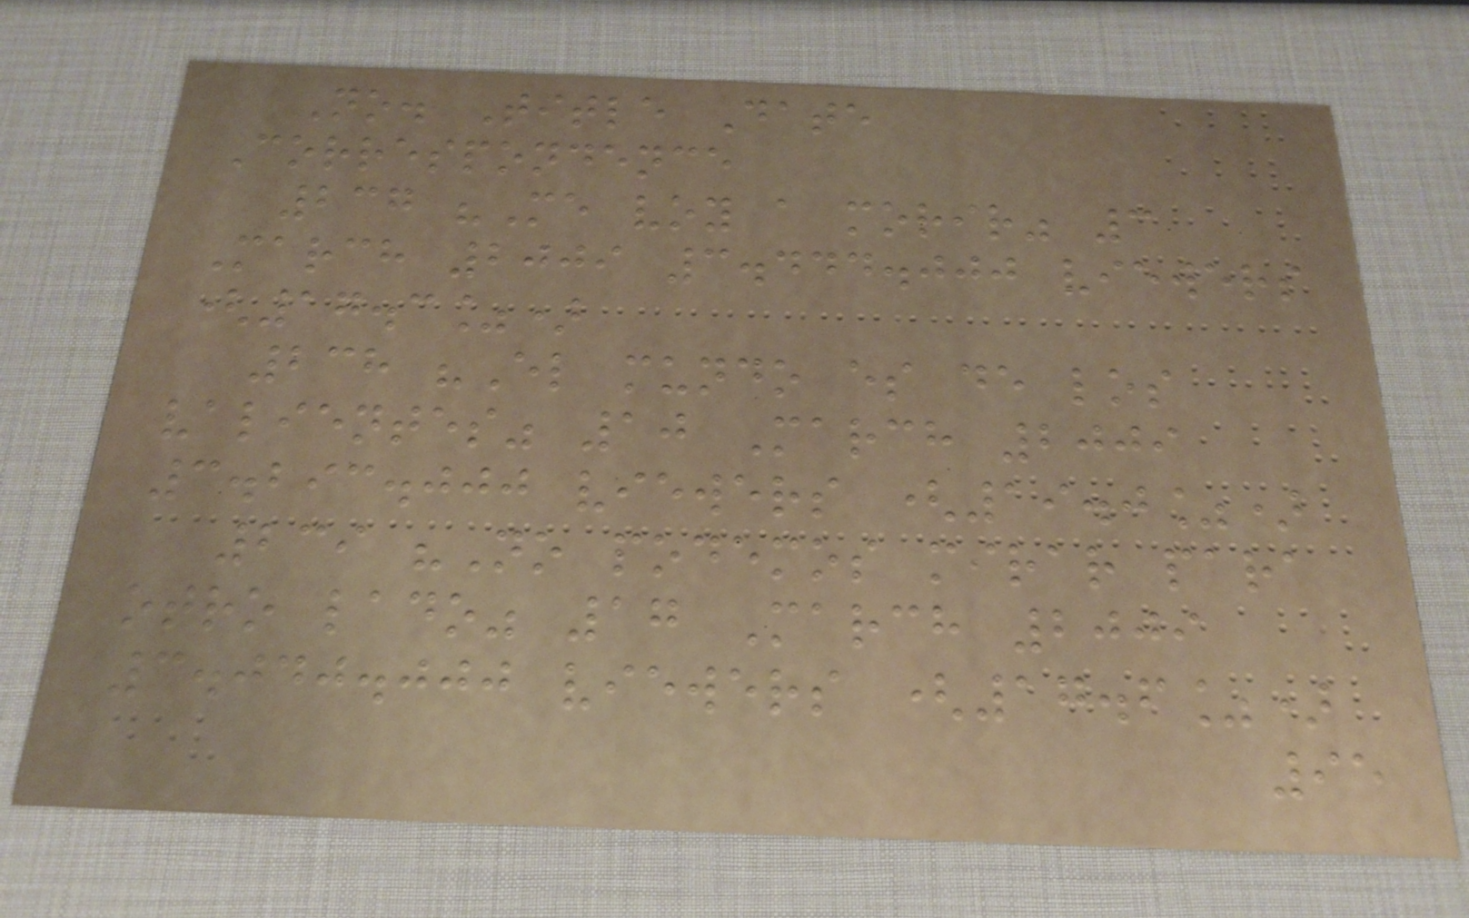No. Title Date
Correspondence
237 "Me voy a morir" 3
March 2009 3.444.000 viewers
(17.3%)
238 "El mundo es de los
valientes" 10 March 2009
3.293.000 viewers (19.0%)
239 "No podemos mirar para
otro lado" 17 March 2009
3.040.000 viewers (17.6%)
95
